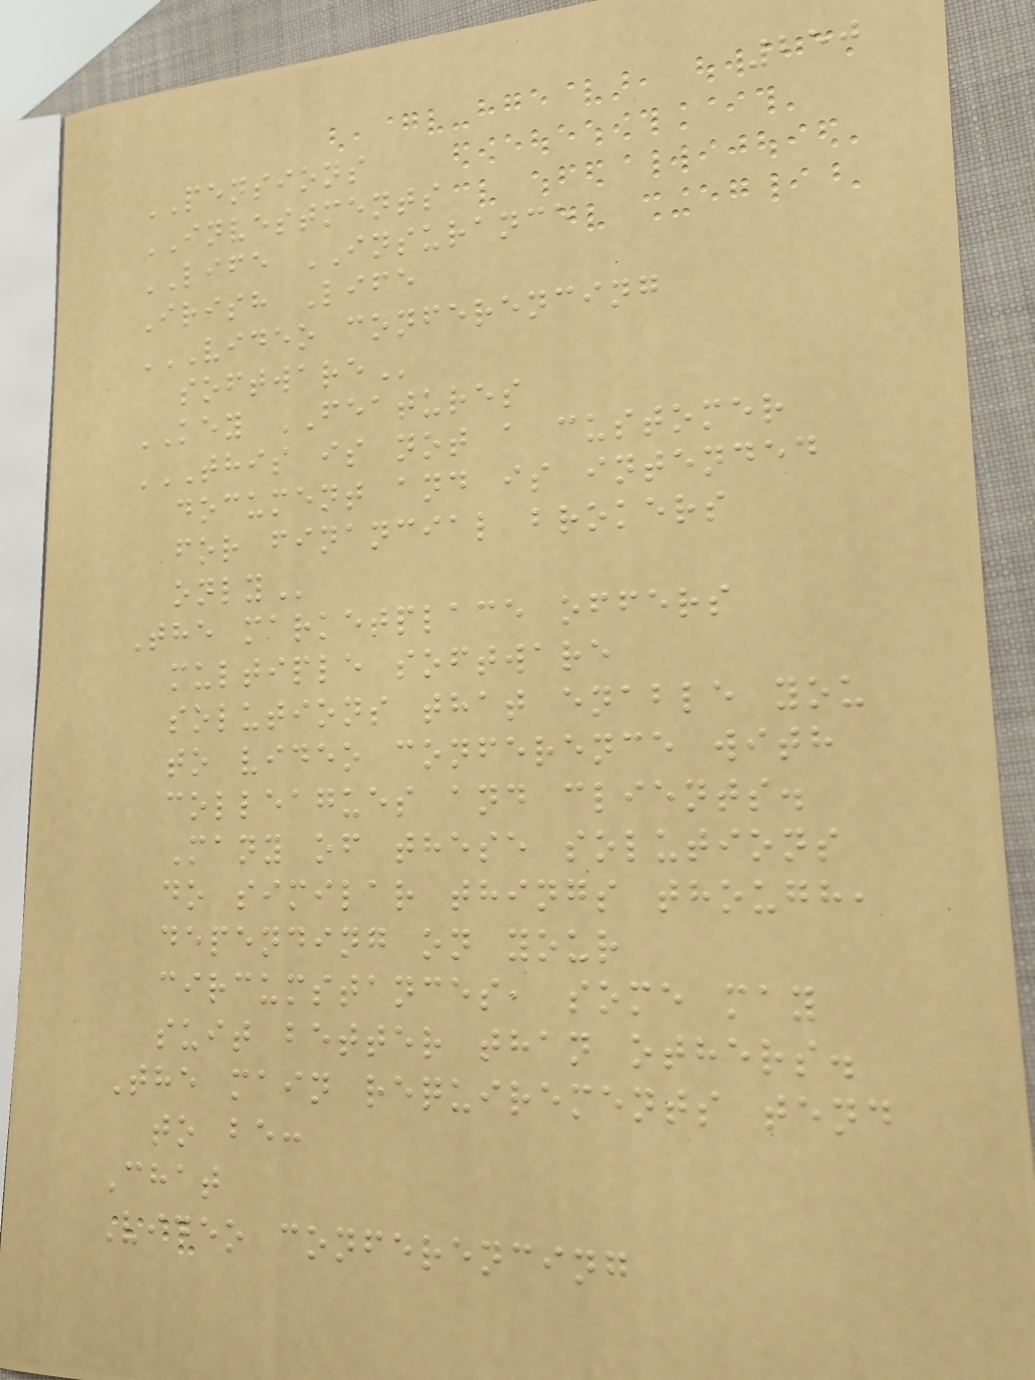250
PENSIONS
INVESTMENTS
LIFE INSURANCE
Irish Life
VIDEO CONFERENCING
SOFTWARE
KEY FEATURES
THIS IS NOT A CUSTOMER
DOCUMENT AND IS INTENDED
FOR FINANCIAL BROKERS
ONLY
The marketplace offers
multiple software
solutions that enable you
to video conference with
colleagues and clients.
Many of these solutions
do similar things though,
depending on your
circumstances, some may
suit better than others.
The main requirements tend
to be:
Chat
Video conferencing
